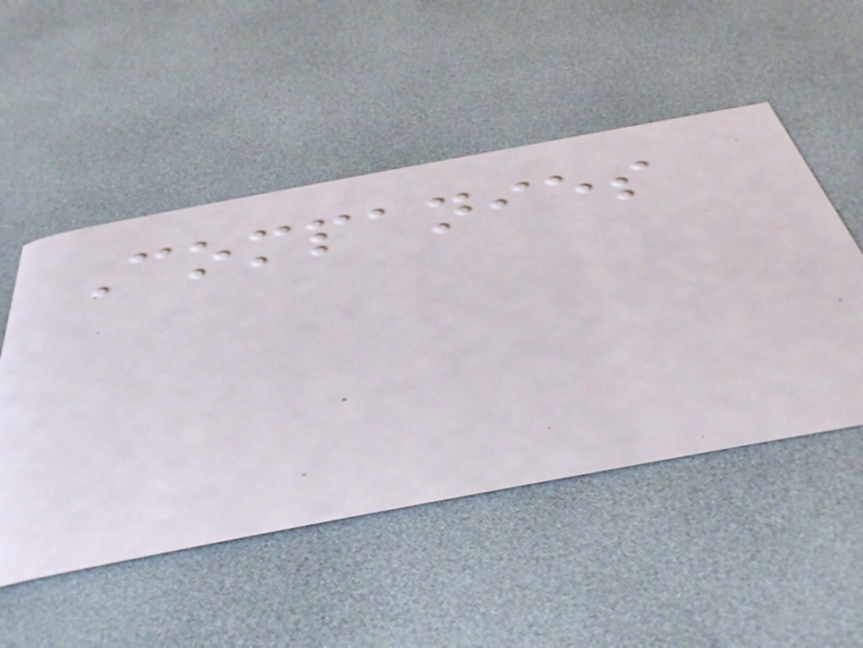Companies
